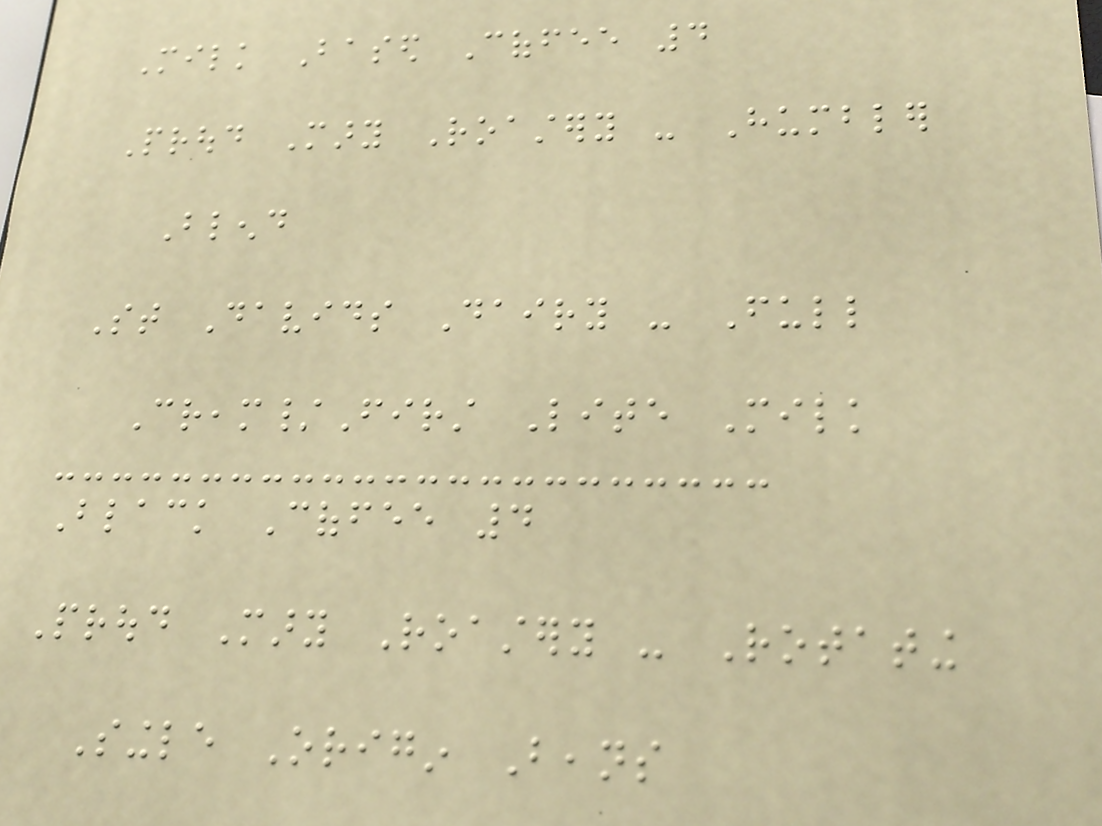Milk Based Coffee 4
Proud Mary Roastery - Humbler
Blend
St Davids Dairy - Full
Cream/First Lite Milk
Black Coffee 4
Proud Mary Roastery - Rotating
Single Origin Beans
